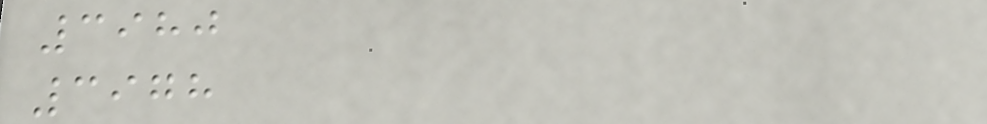3980
3978
